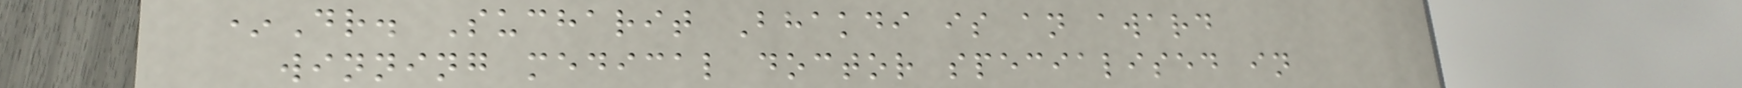*Dr. Sucharit Bhakdi is an award
winning medical doctor specialised in
